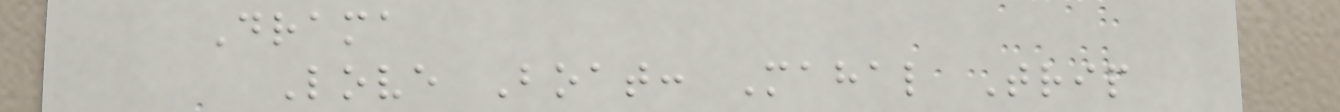Drama
Love Boat: Mahal Trip
